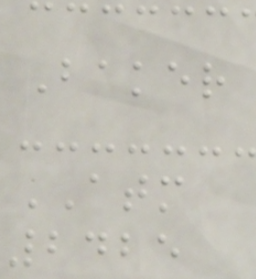Baker
ATM
2425
